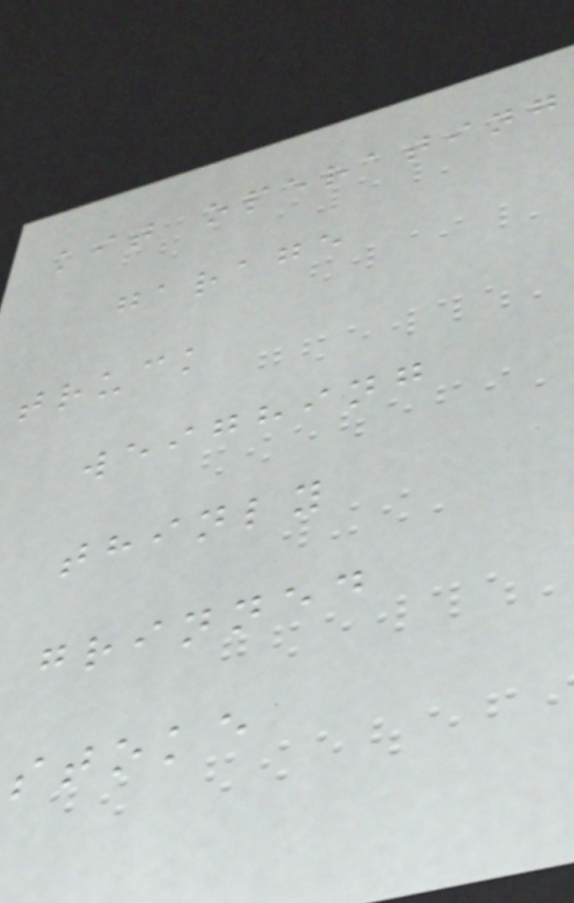kit operating
garage
truck
weighing
thinly
grinned
stoke
